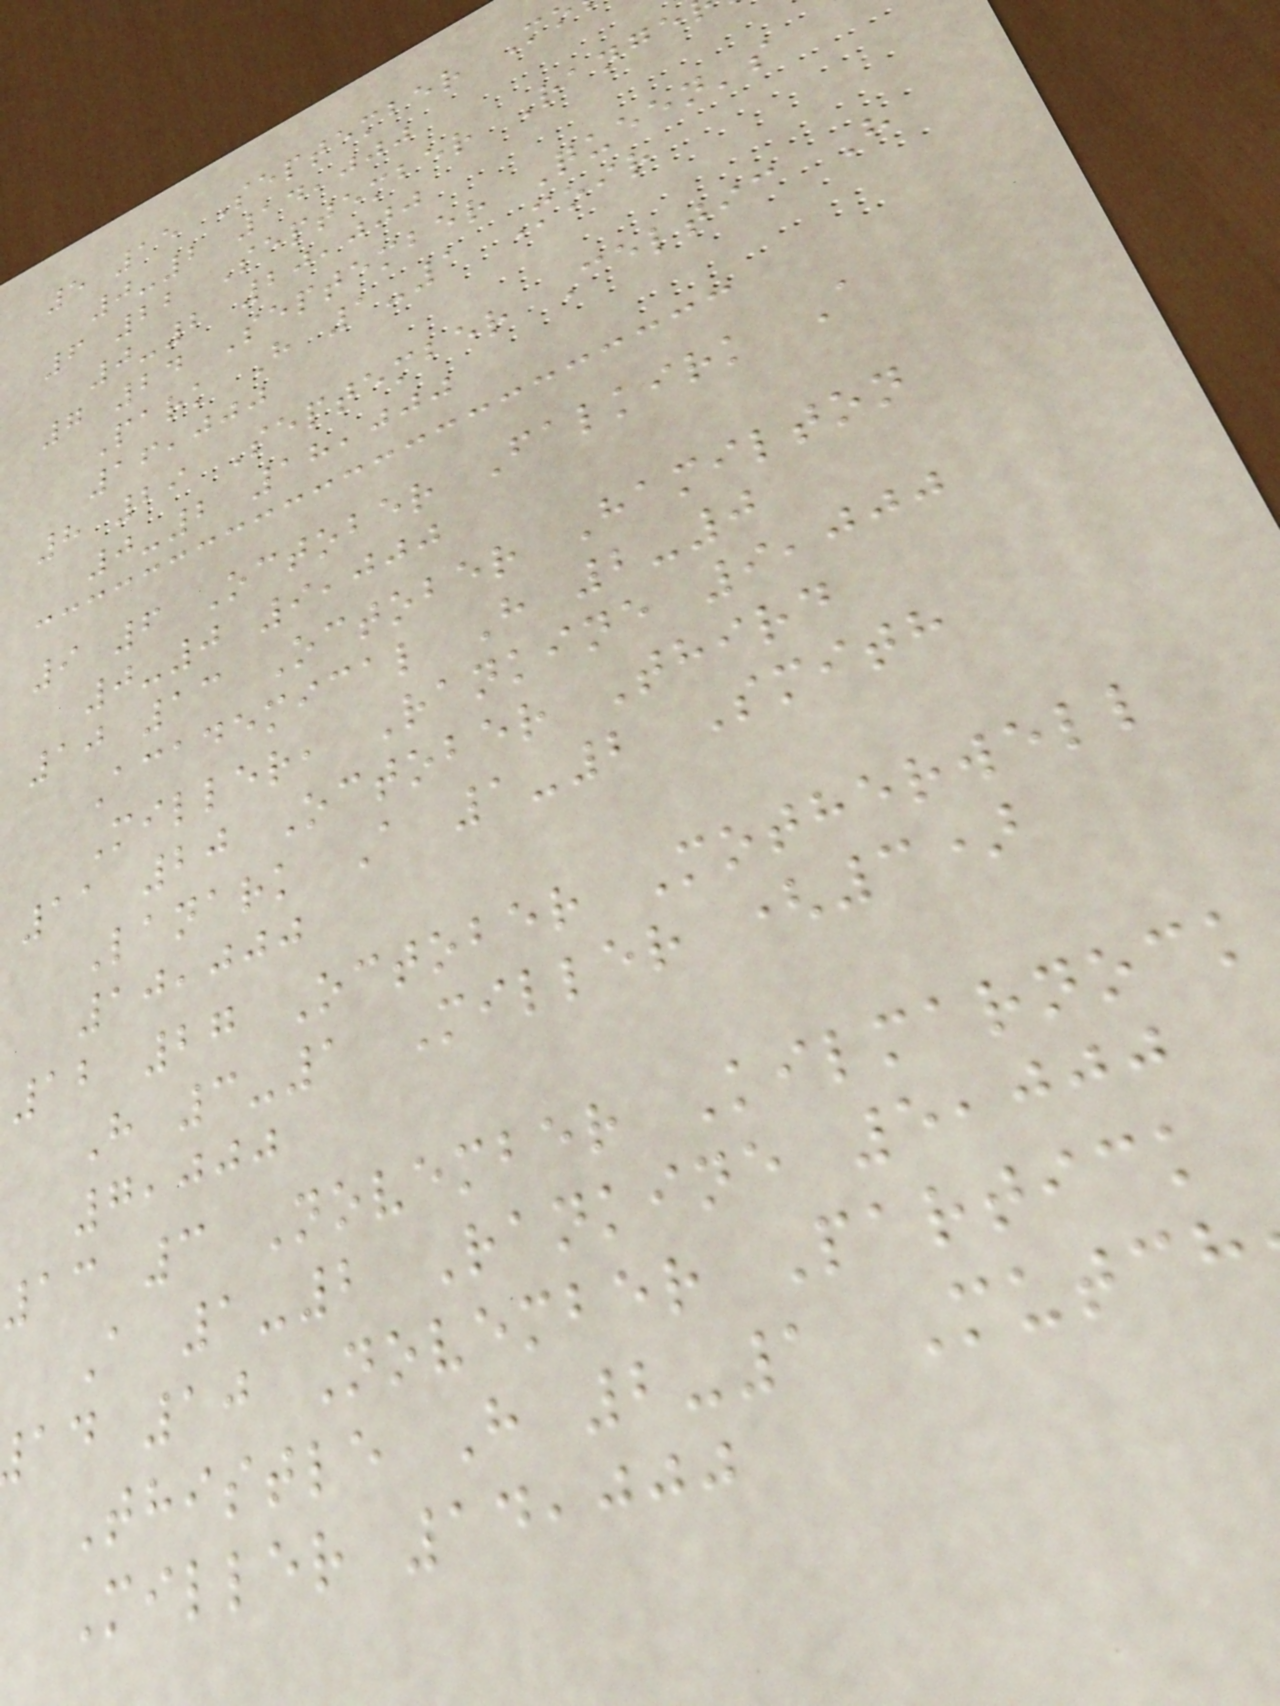5 15 September M
0-2 14,000
6 22 September Range
0-2 20,000
7 24 September Queen's
Park H 1-1 Moir
16,000
8 29 September Celtic H
0-2 18,000
9 6 October Falkirk A
0-0 9,000
10 13 October Hamilton
Academical H 2-0
Miller, Rankine 9,000
11 20 October Third
Lanark A 1-2 Smith
10,000
12 27 October Motherwell
H 3-1 Miller (3)
7,000
13 3 November Kilmarnock
A 1-2 Rankine 5,000
ad 10 November Partick
Thistle H 2-1 Mutch
Miller 14,000
